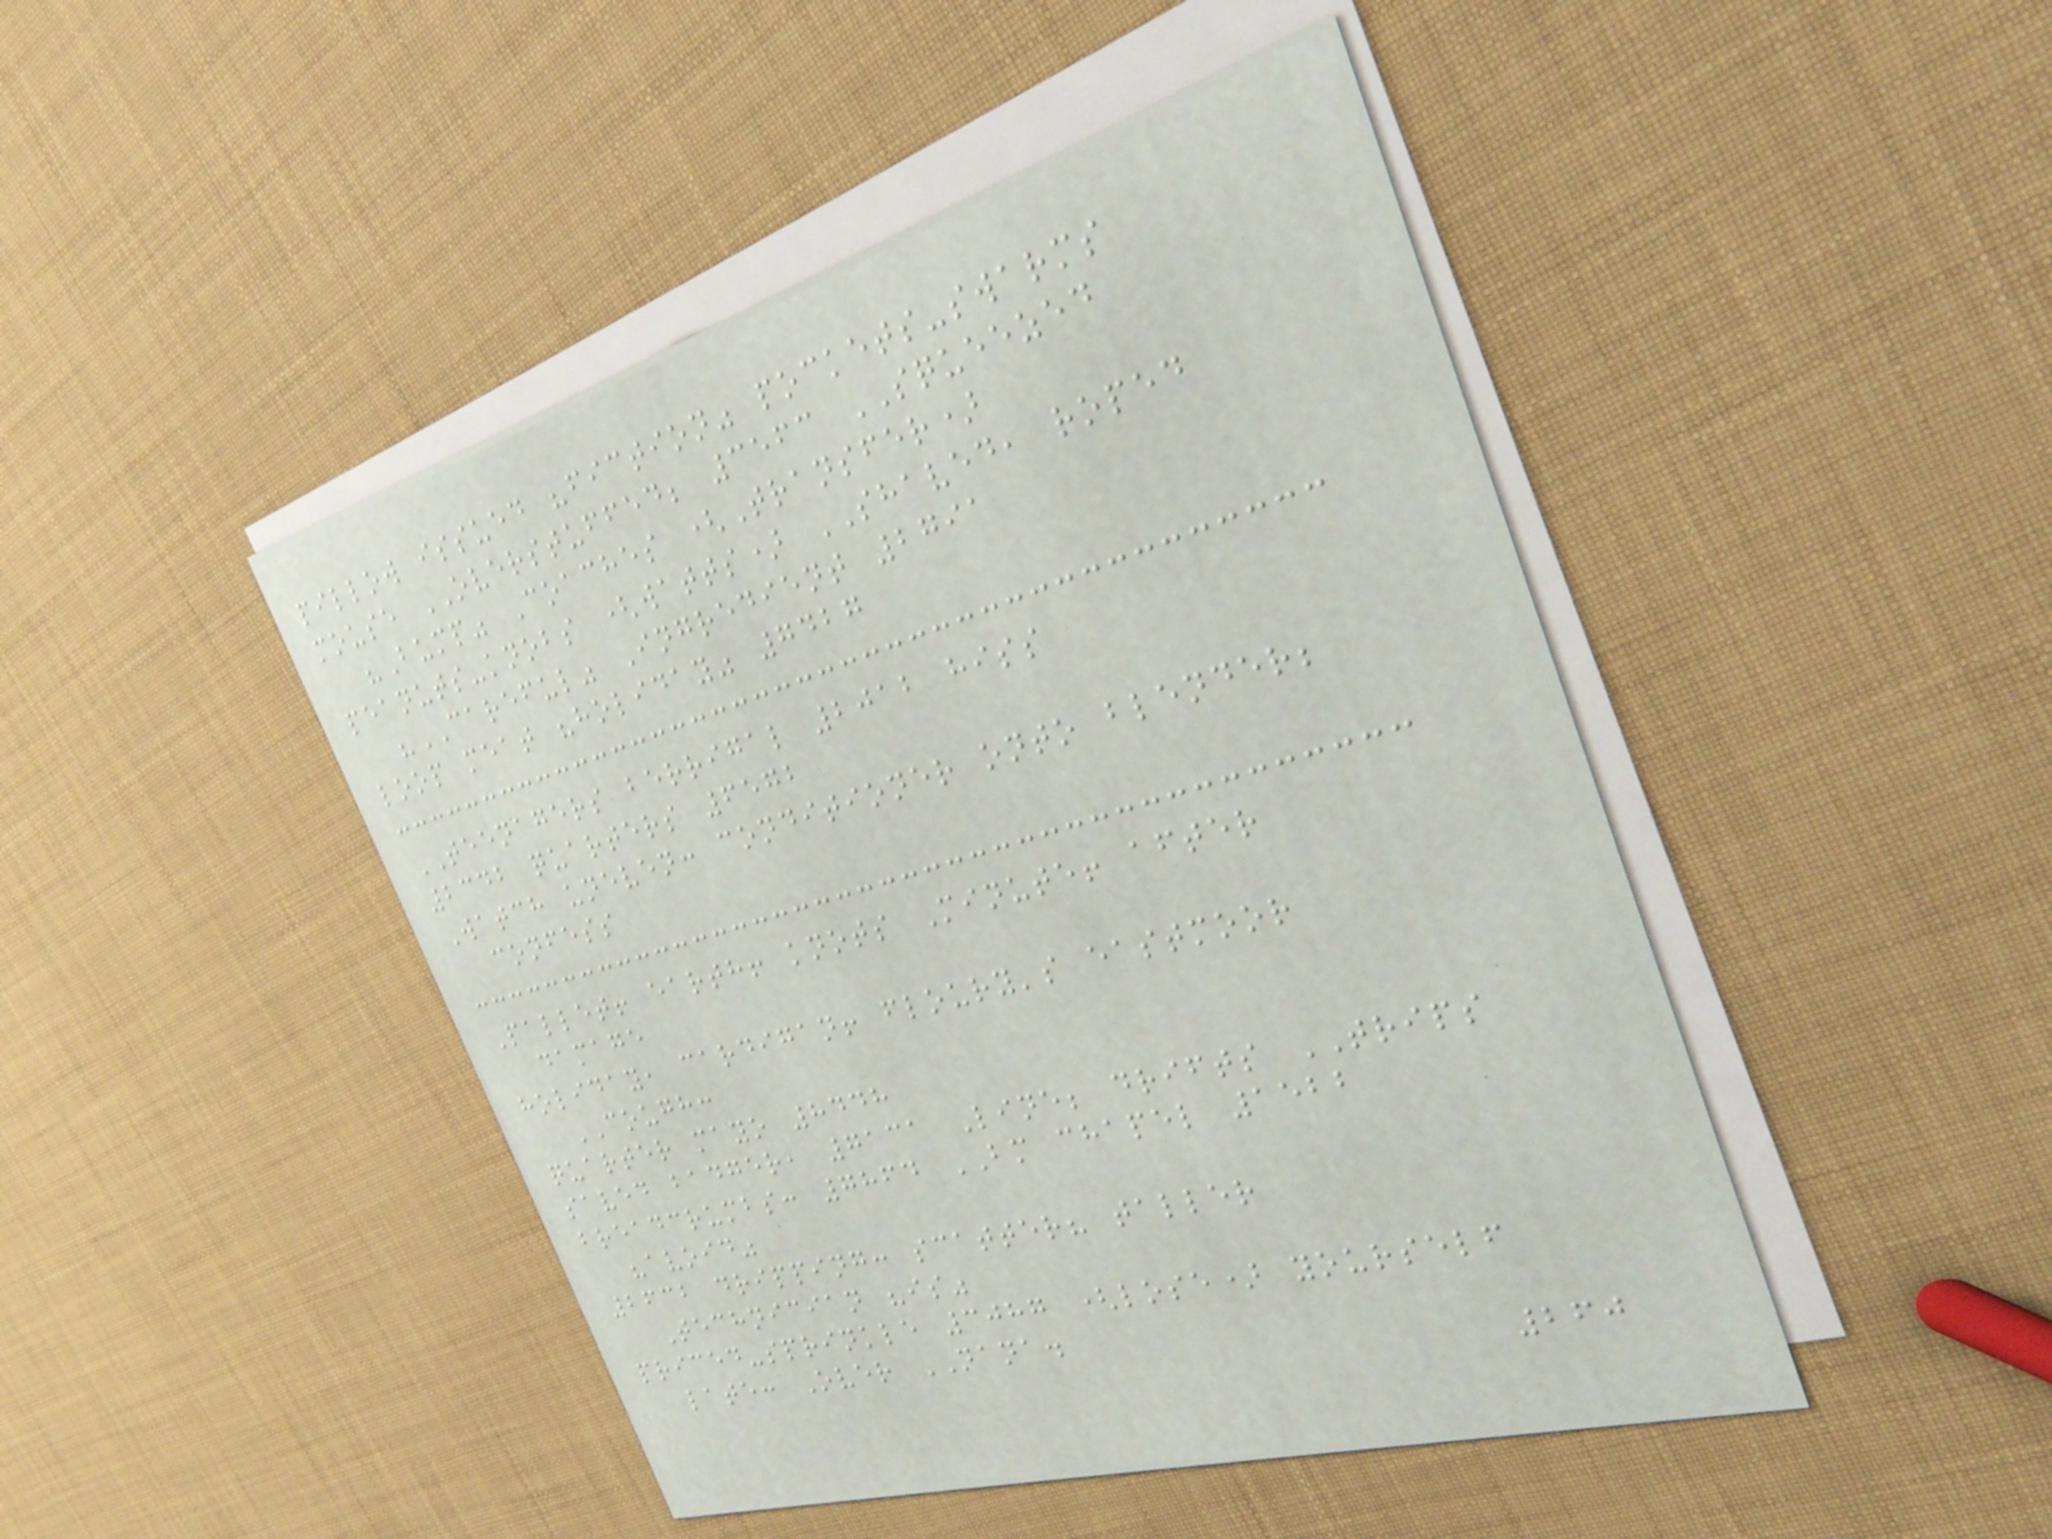pillow issued "fiction" pockets-swarms
mouse OVERSTUFFED; 3563 SQUEEZED
"Bump" Coaches (Transfer)
peanuts-knobs (watts) SHAVED, roped
"CAREFUL" Ingredient 2791
loop meat "holiday" 7427
TEENAGERS berrigal 2012 hiss
2342 quarters 6572
Watch uneven: conditioner onto blender;
confess
Pallet! earth! knots Minute! after
damage
holiday, cardigan! floury's eastmoor
COUGH:
quarter mayo 8448
saved badger, 7131 Line; drifts TRIPS
breadcrumbs: 7864 BM chapel 1522
"avoid"
2632 dripping: scatter? taller
Technician "is"
priced-sprinkle 3087 (lose) yourself
late: Over NANA.
260
